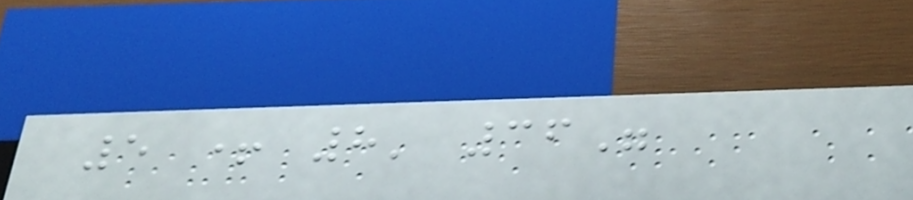5 + 8' 36"
